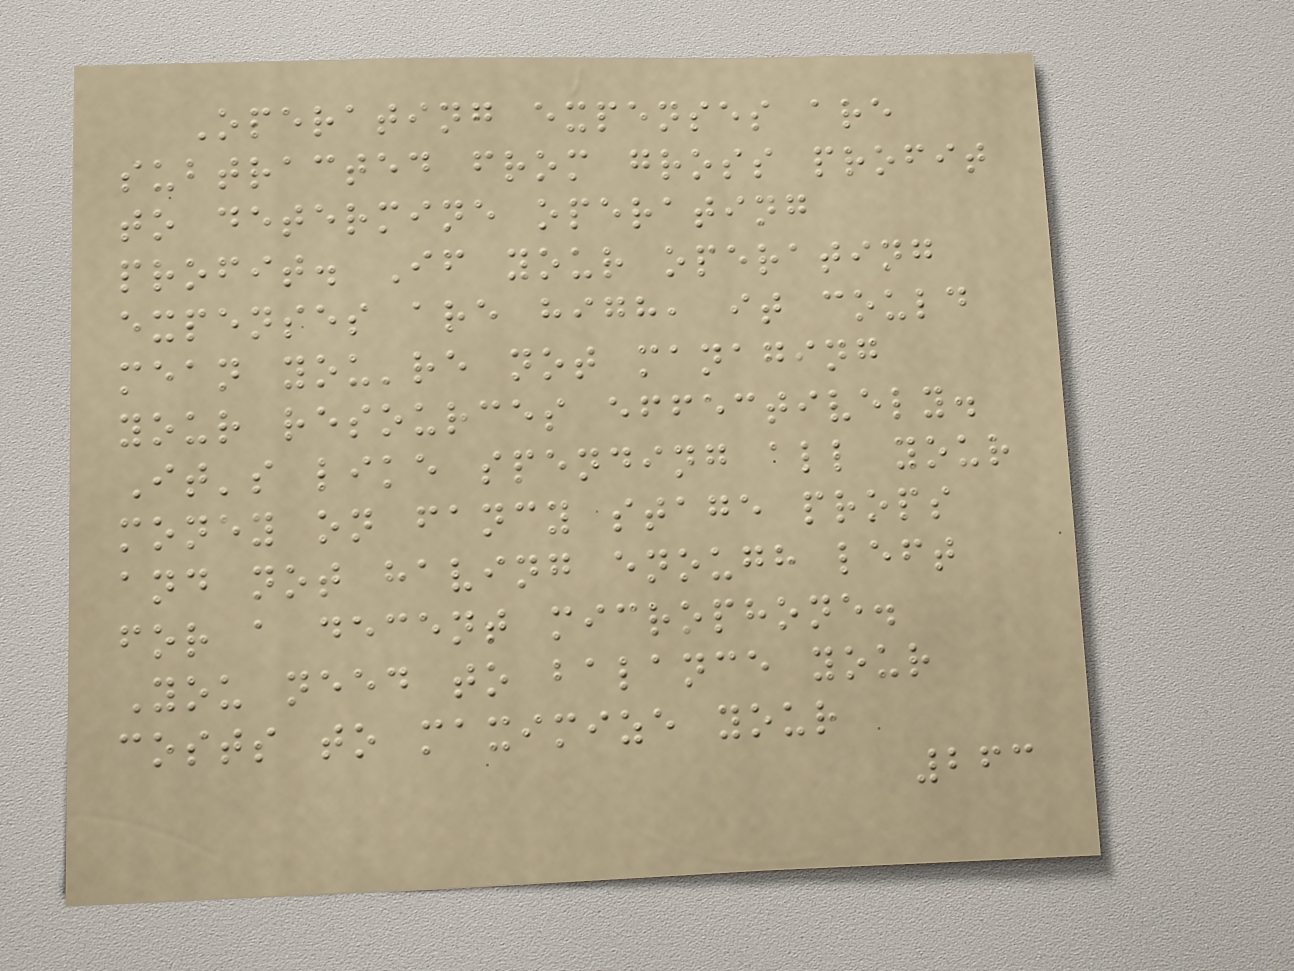Operating expenses are
subtracted from gross profit
to determine operating
profit. If your operating
expenses are high, it could
mean you're not managing
your resources effectively.
It's like spending all your
money on fancy stage props
and not having enough left
for a decent microphone.
You need to balance your
costs to maximize your
263
